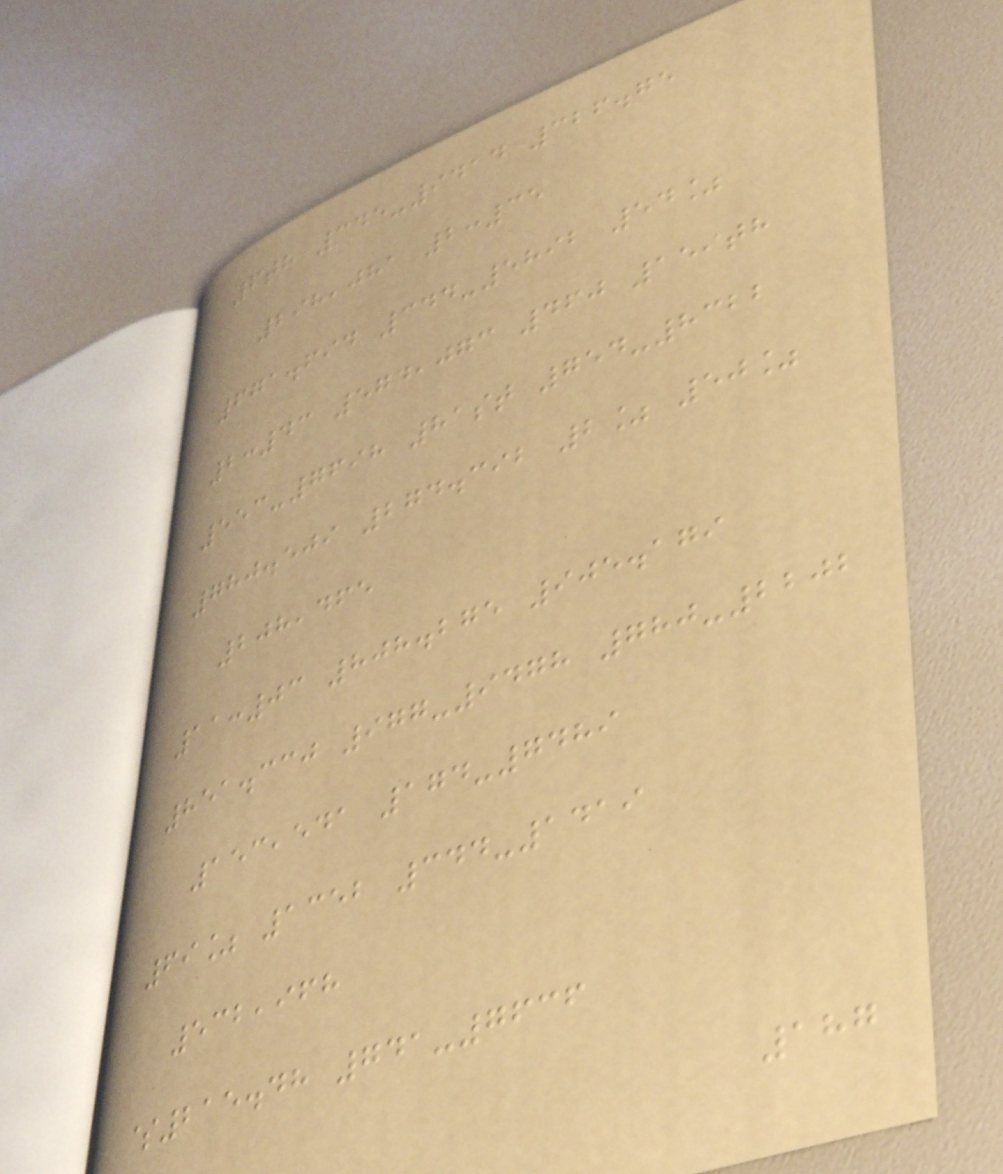6th 345-9414 326.75
298,081 2:35
671.694 344-5892 54%
2:43 574,073 460 159th
553-7698 81st 754-8322
780.509 274.392 2% 50%
208,465
11:03 808.275 905.179
851.330 977-9478 780-2202
153,541 174-7489
69% 1352 344-1419
532,968
$215.48 741-7636
187
